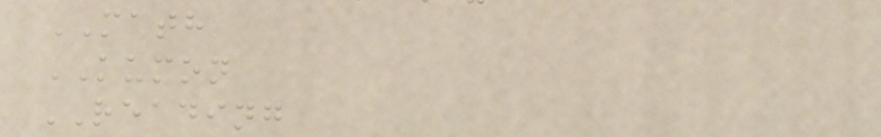MATH
KUMON
READING
